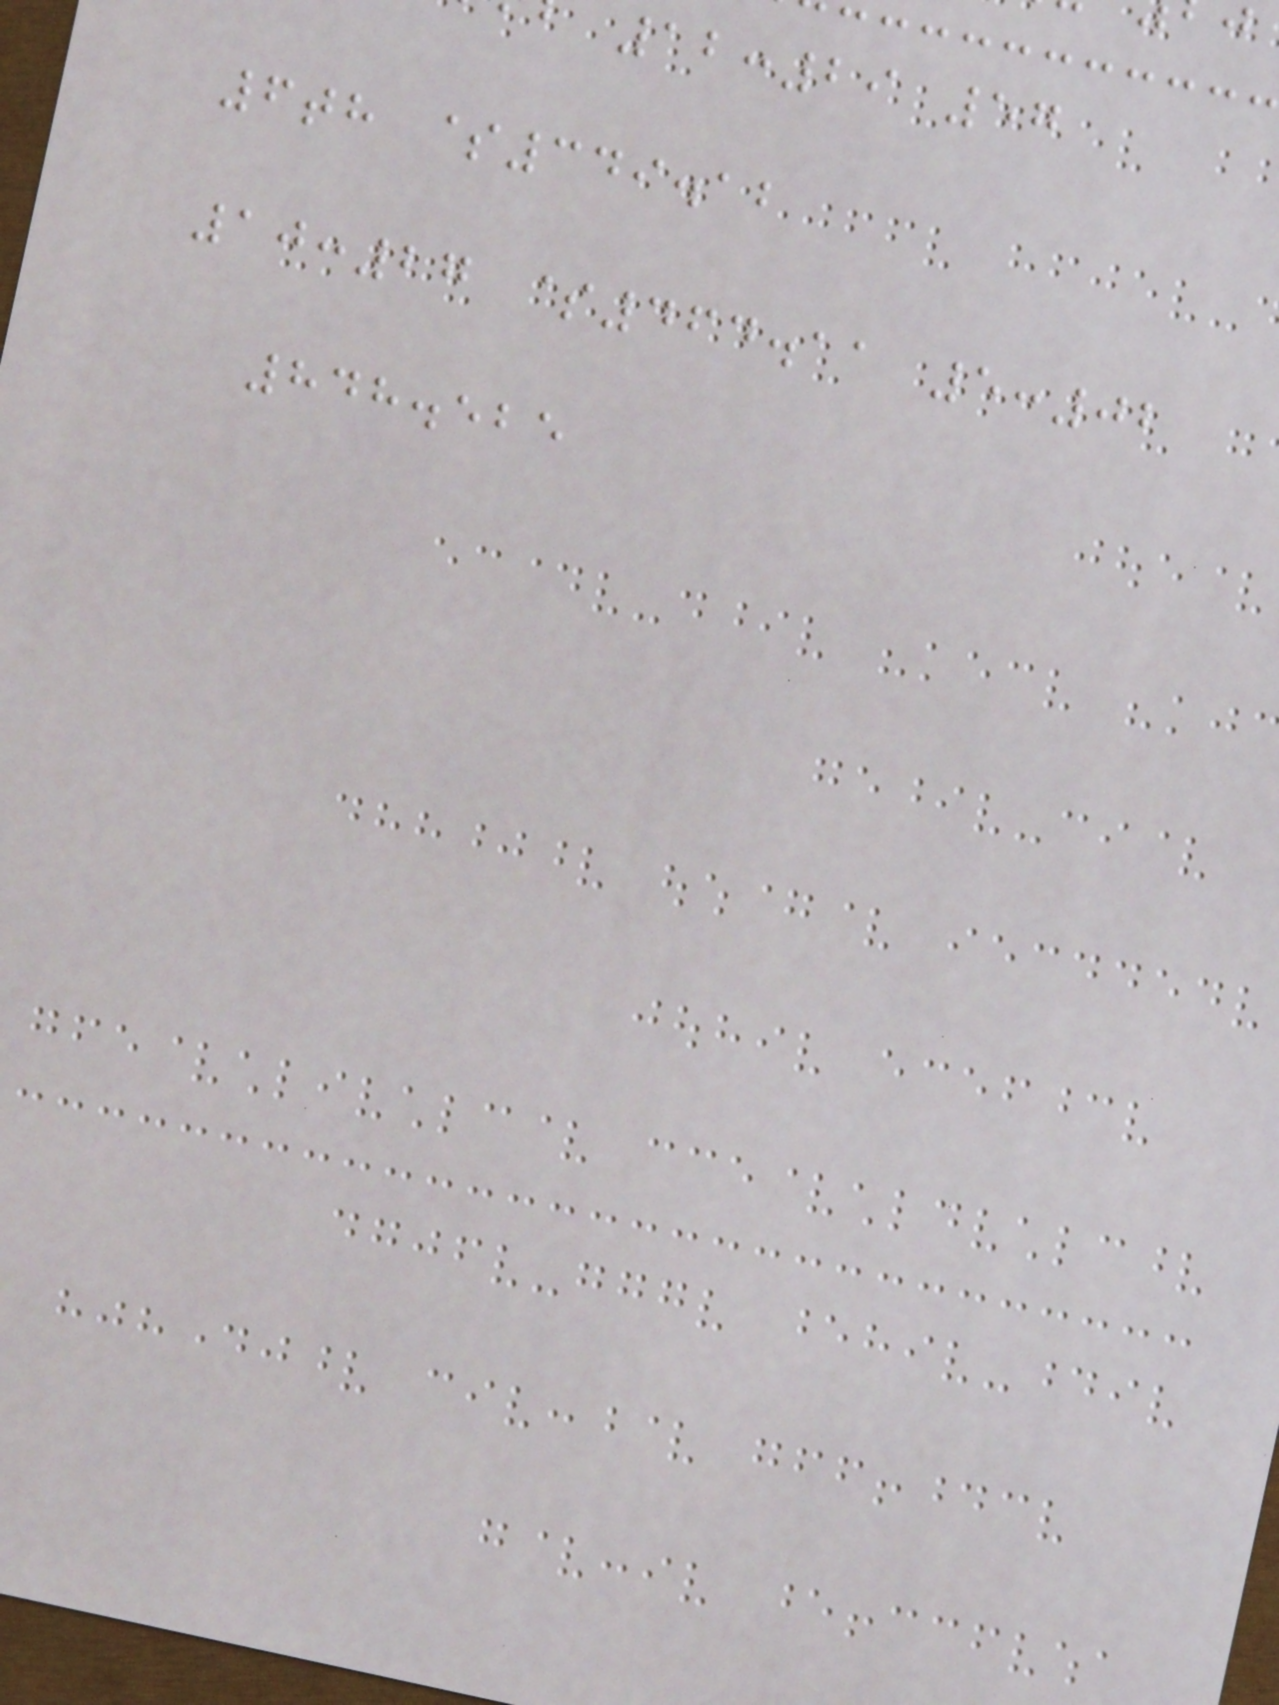12:29 57
6th $349.12
10:27 $464.11 5:02
848.525
